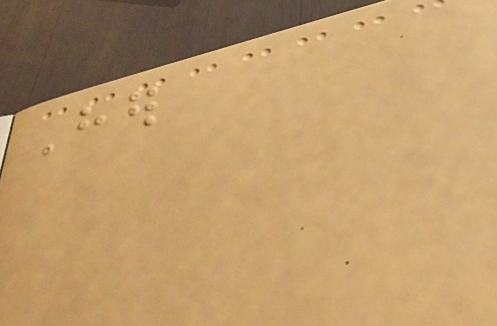Her
